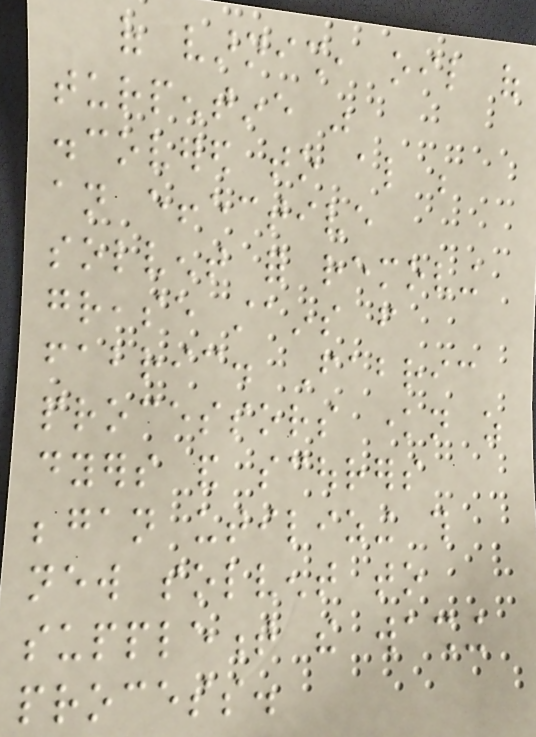of varnish, oil of
turpentine was
discovered to also be
an effective
solvent for removing
grease stains from
fabric. Fabric
processors known as
dyers and scourers
began utilizing this
new solvent to
supplement the washing
process.
